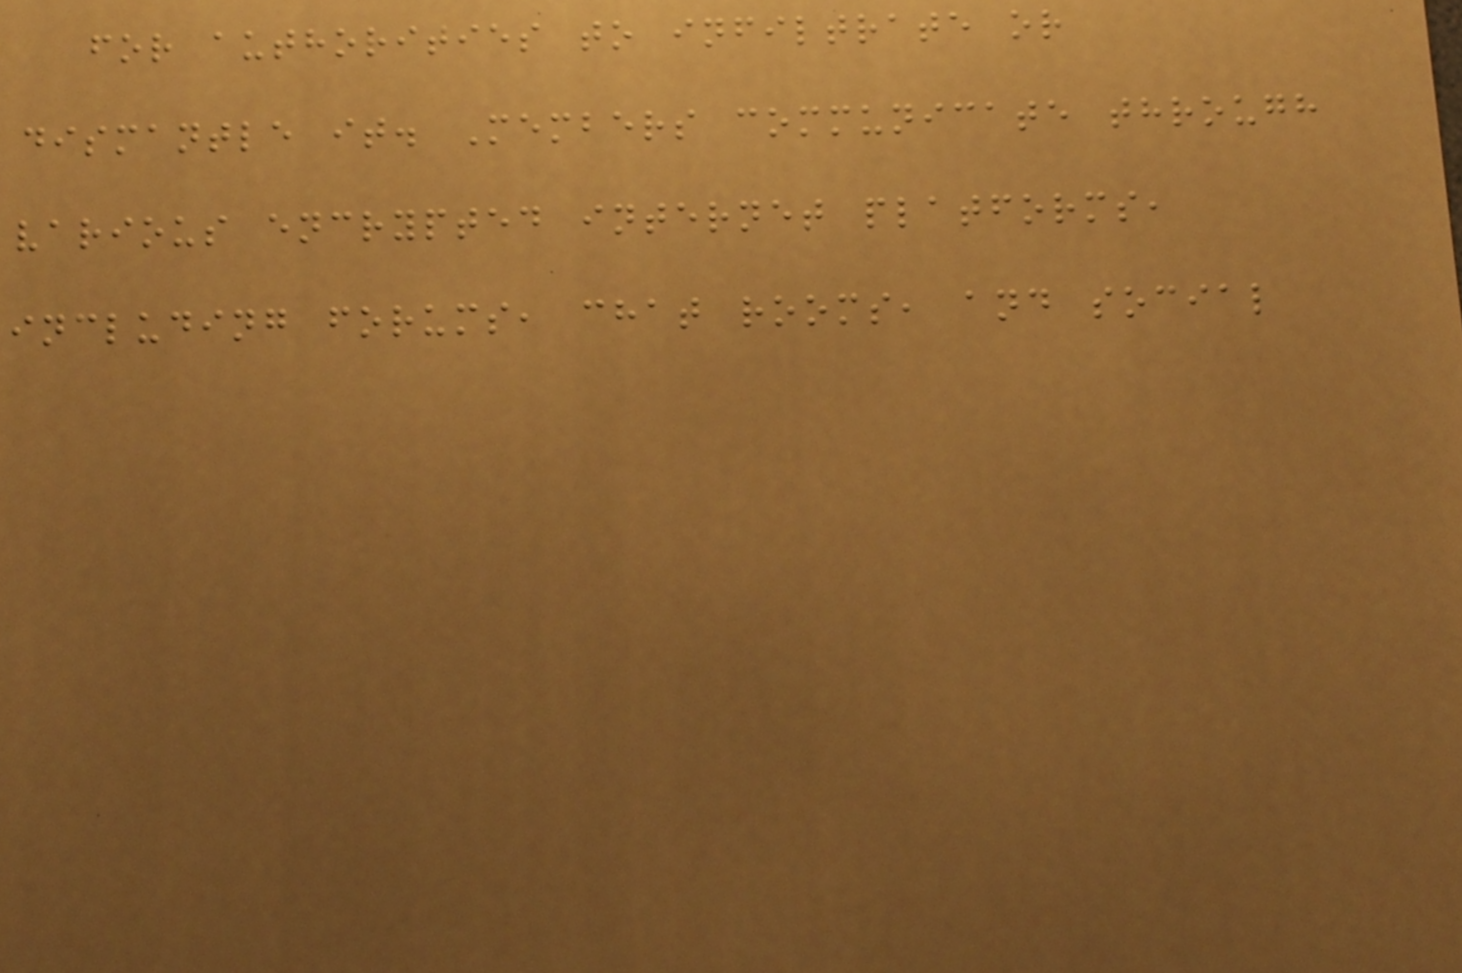for authorities to infiltrate or
dismantle it. Members communicate through
various encrypted internet platforms,
including forums, chat rooms, and social
